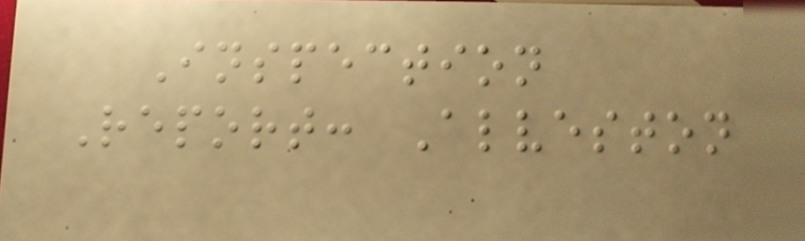Inspection
Report: Alveston
